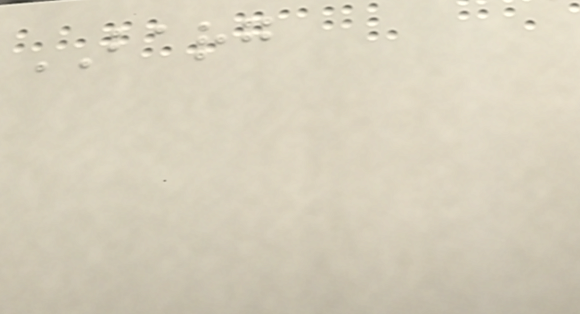BARG
